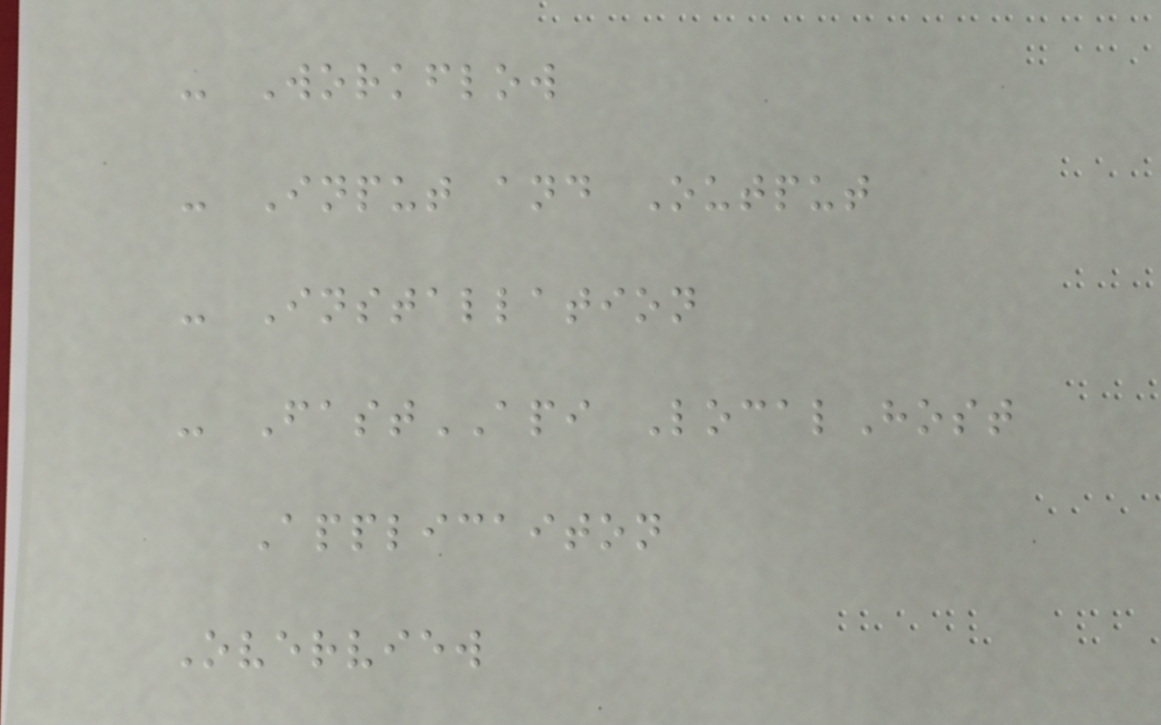- Workflow
- Input and Output
- Installation
- FastAPI LocalHost
Applicaiton
Overview
